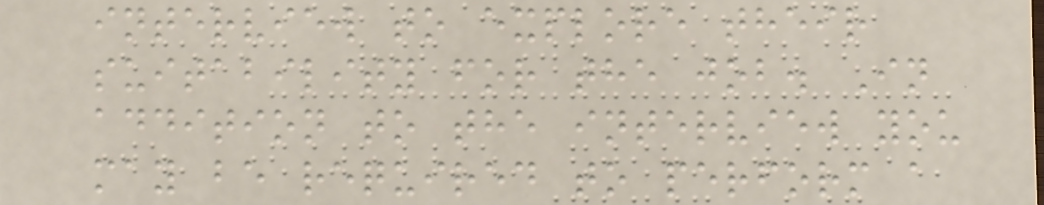interview to explore their
suitability for the job. In
addition to the interview you
may be required to perform a
